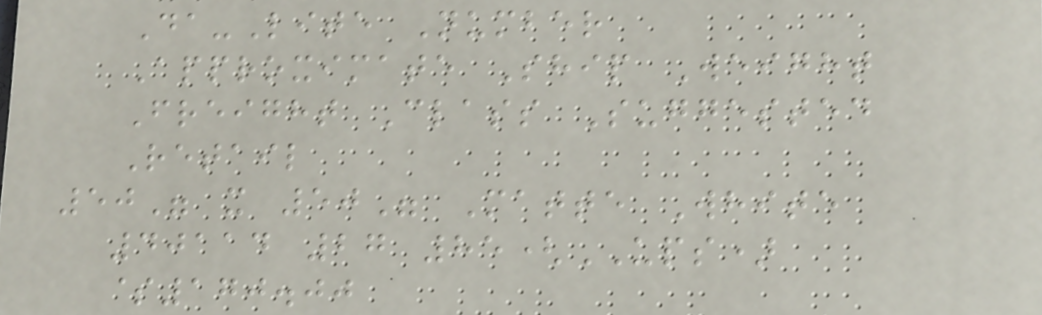Da-Lite Number
Approximate Ship Weight
Freight Class Suggested
Retail
50" x 50" Matte White
40114 27 85(UPS)
$170.00
